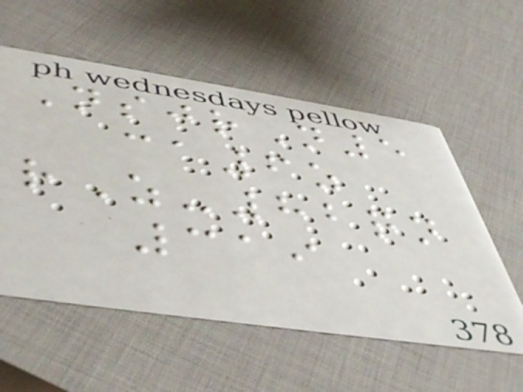NsjrN5
ca6z
rZ-82qn
319
